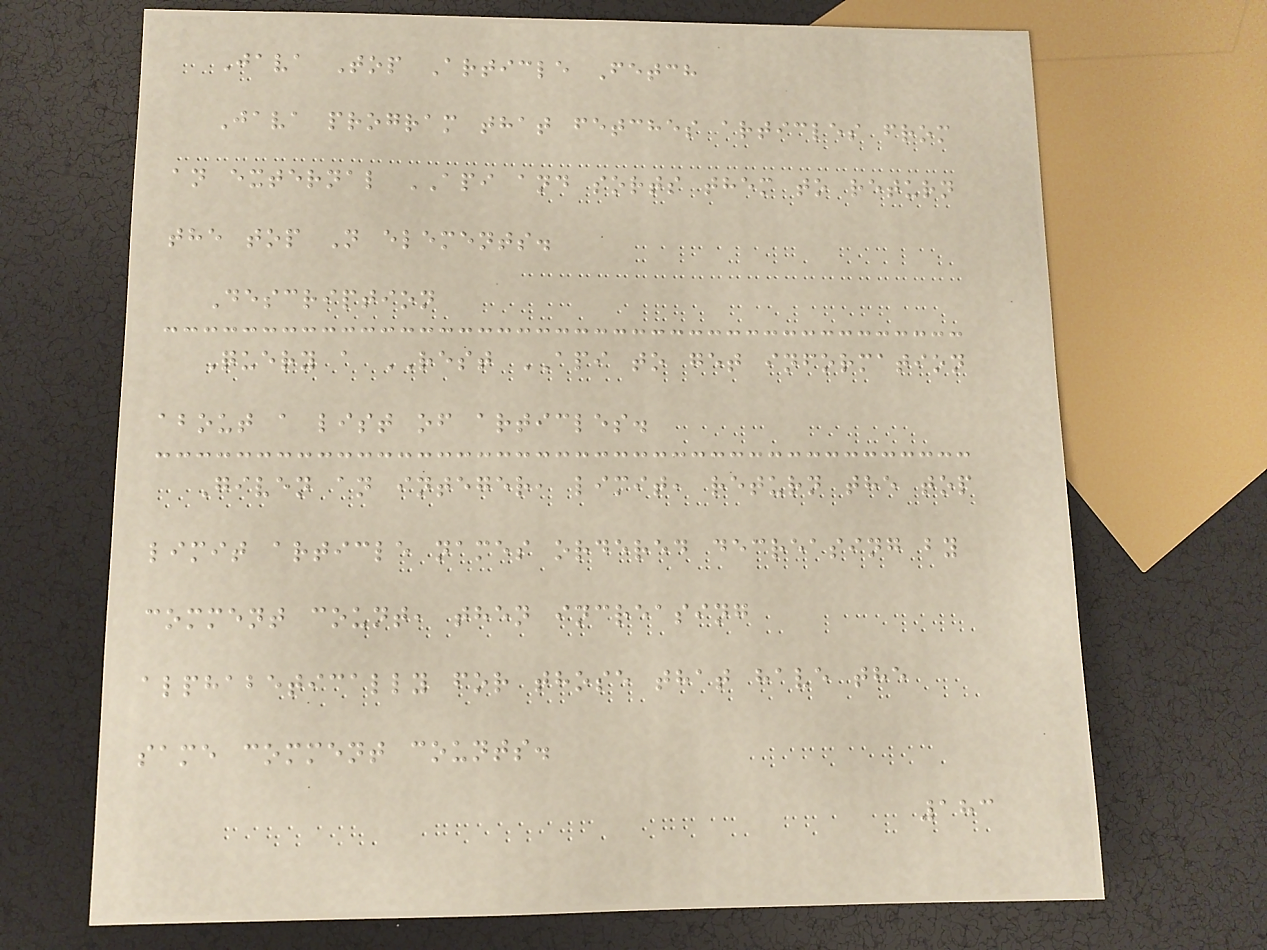Java Top Article Fetch
Java program that fetches articles from
an external API and sorts them to return
the top N elements.
Description
Query a REST API to get information
about a list of articles.
Given an integer, limit, return the top
limit article names ordered decreasing by
comment count, then increasing
alphabetically for those that have the
same comment counts.
183
